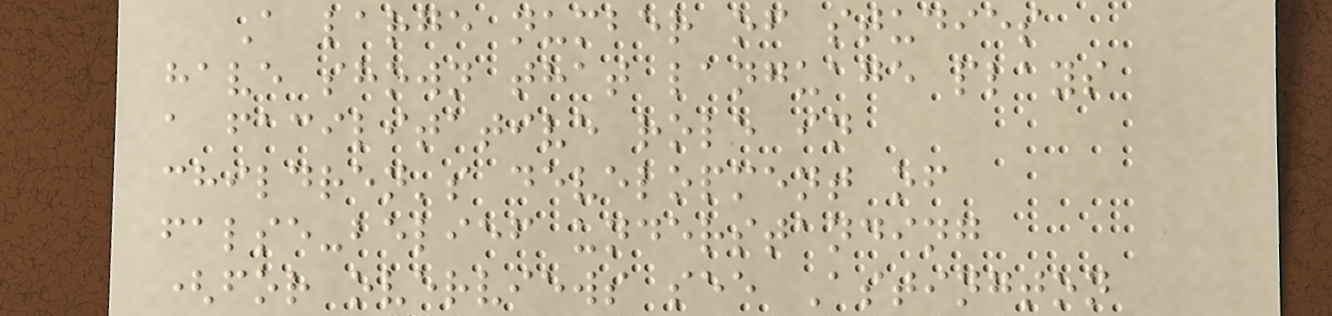A large number of studies
have shown that language plays
a facilitative role in
children's development of
false-belief understanding
(for overviews see Astington
